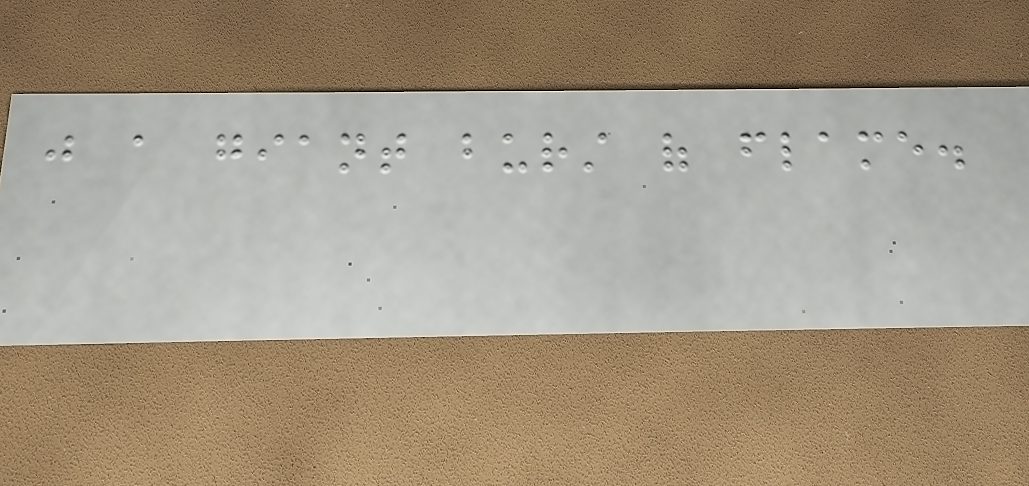just a giant burst of flame.
